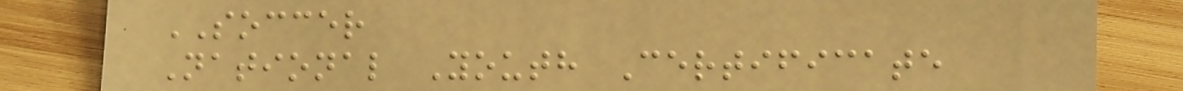SOCCER
National Youth Certificate
